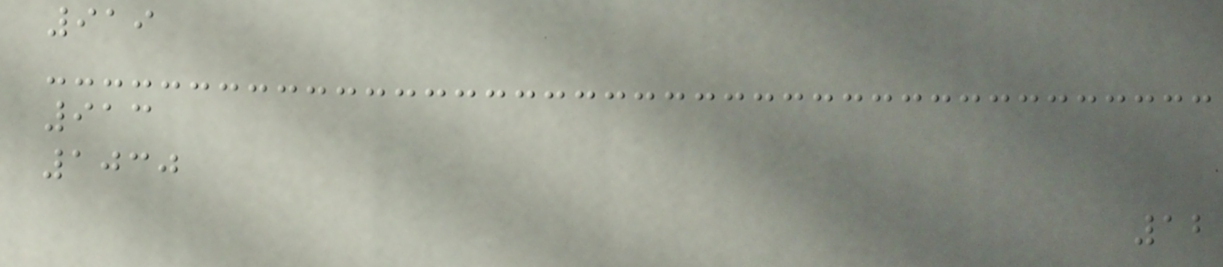919
913
1030
12
